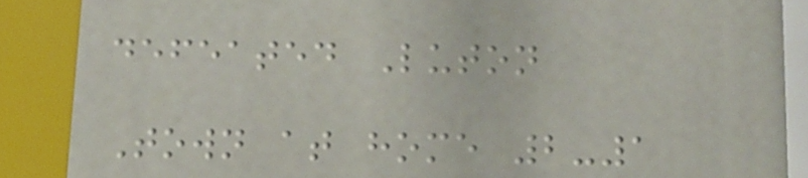defeated Luton
Town at home 2-1
